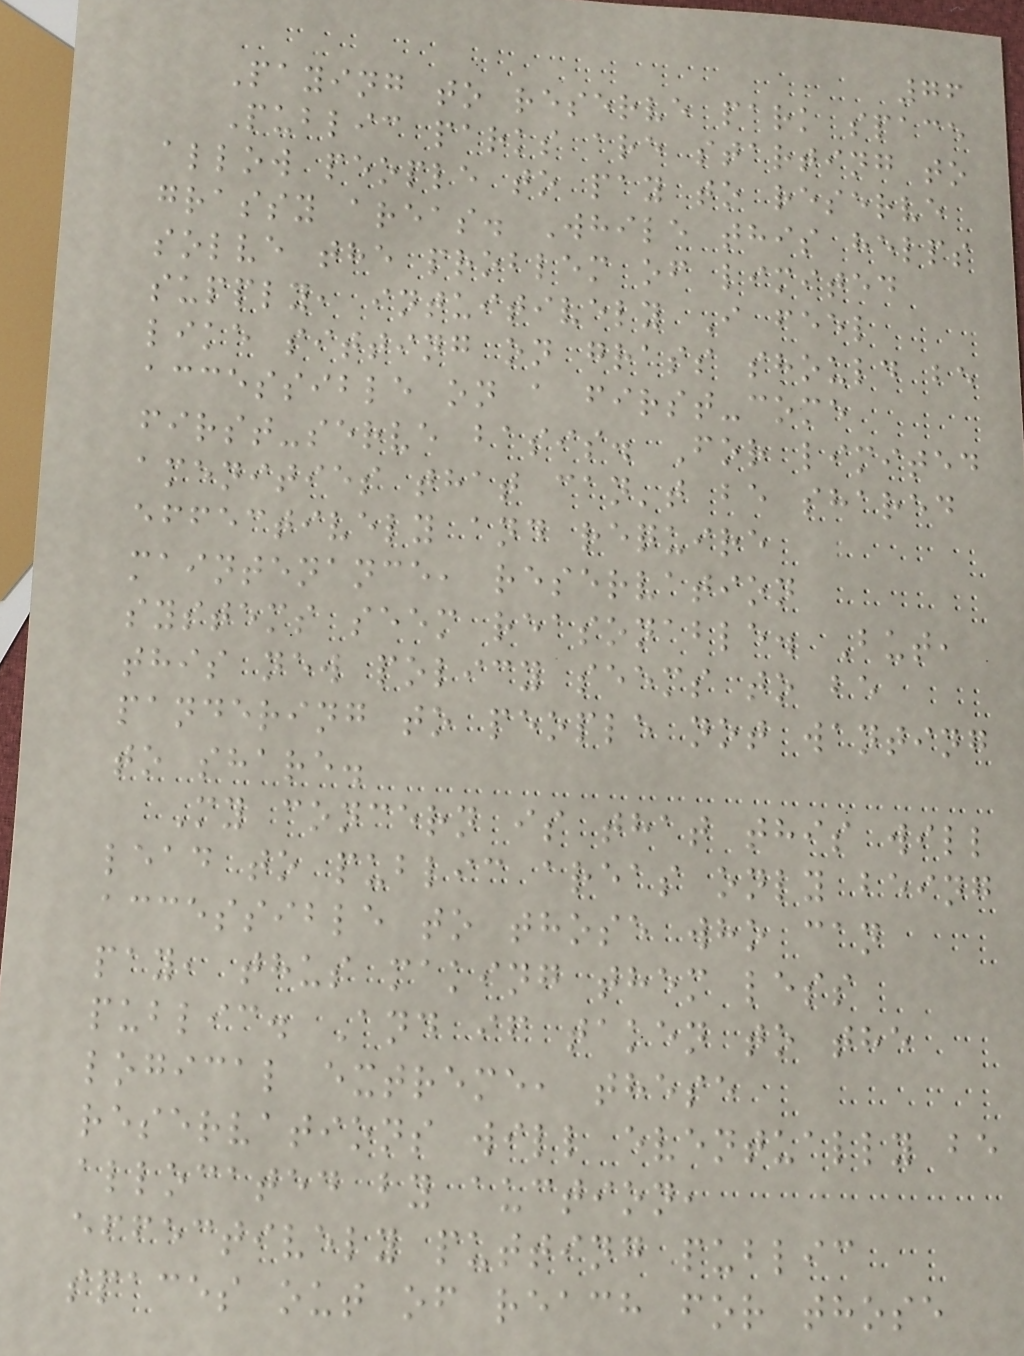76
Paying to reserve park space
Public parks are starting to
allow people to pay to reserve
grassy areas. While this helps
solve the problem of limited
supply, intuitively I feel
like sitting on grass should be
accessible on a first-come
first-serve basis. For limited
amenities that can't be shared
effectively and require
maintenance, reservation
systems seem reasonable. But,
this new policy seems to be
pandering to people not wanting
to share.
My concern is that this will
lead to public areas only being
accessible to those who can
pay, thus making them less
public. And if taken to the
logical extreme, these
reservations will eventually be
allocated by auction,
effectively putting public
spaces out of reach for those
